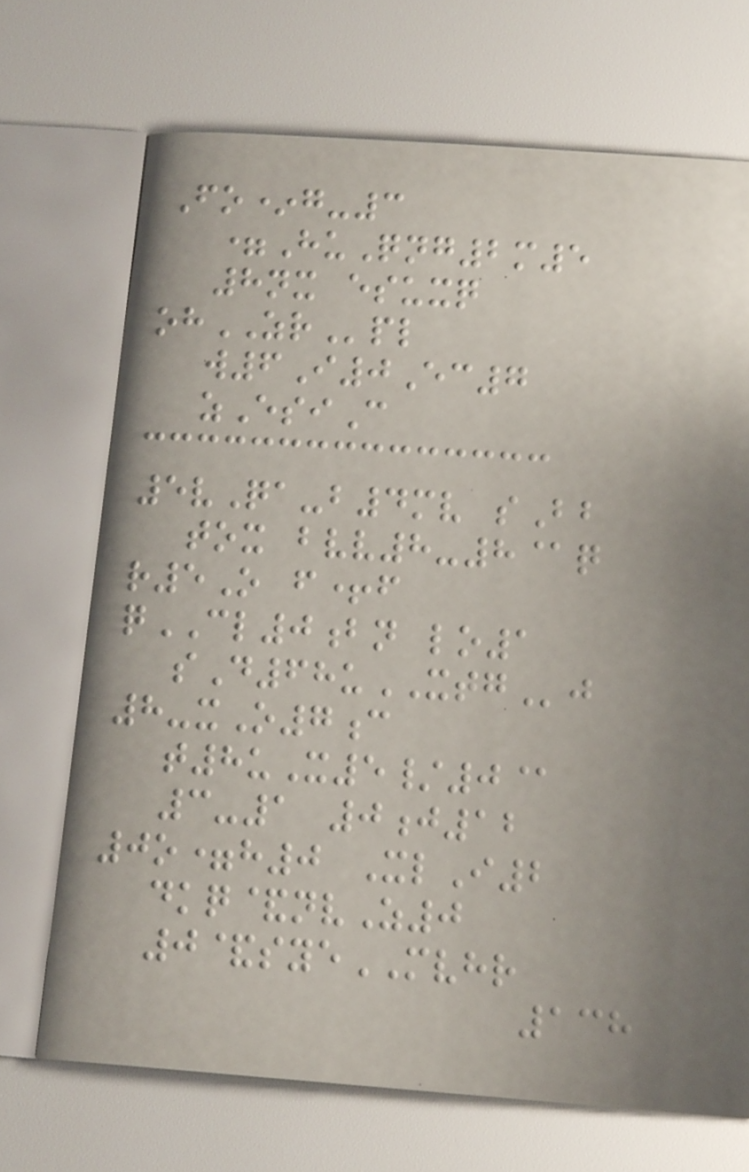Fo*g-3
=HuQng2m5
8nx esuxq
ohZRpl
w6I0Ec7
zEsiC
5vQa-b4mv sBb
tox bvv8-8@q
r5O f+f
qCL0bn lo1
sD68uXTGj
8-xO7c
t8uX5/0@
3-1 0j12
0o=h0 XlI2
dkq&nvZ0
0&syeMVHR
138
